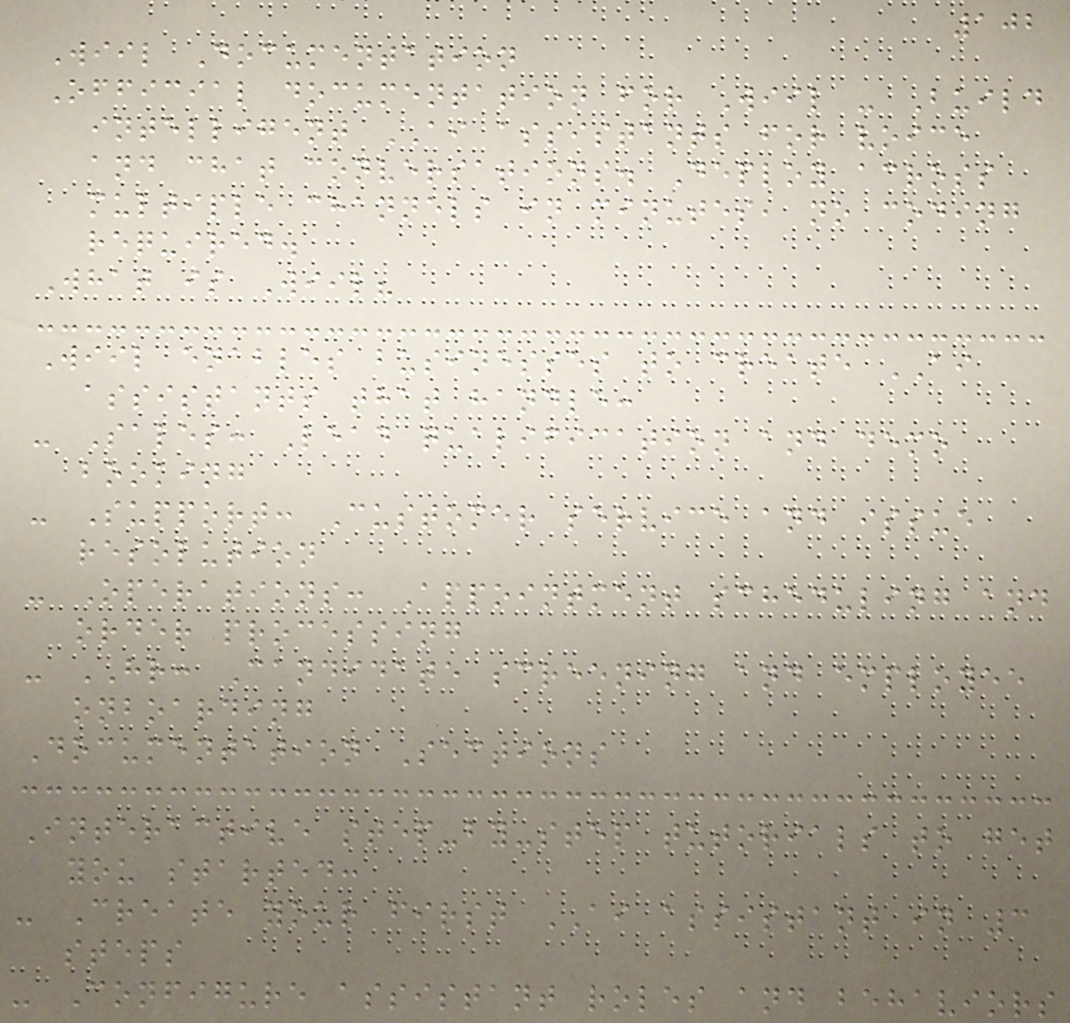102
Wiil Documentation
Official documentation for Wiil - Build
intelligent AI assistants for voice
and chat conversations. Deploy across
multiple channels in minutes, no coding
required.
What is Wiil?
Wiil enables businesses to create AI
assistants that handle:
- Sales: Lead qualification and demo
booking
- Support: Customer service and issue
resolution
- Operations: Appointment scheduling and
order processing
- HR: Candidate screening and employee
onboarding
Documentation Sections
Interactive step-by-step tutorials to get
you started:
- Create your first AI assistant in 3
steps
- Configure assistant roles and behaviors
